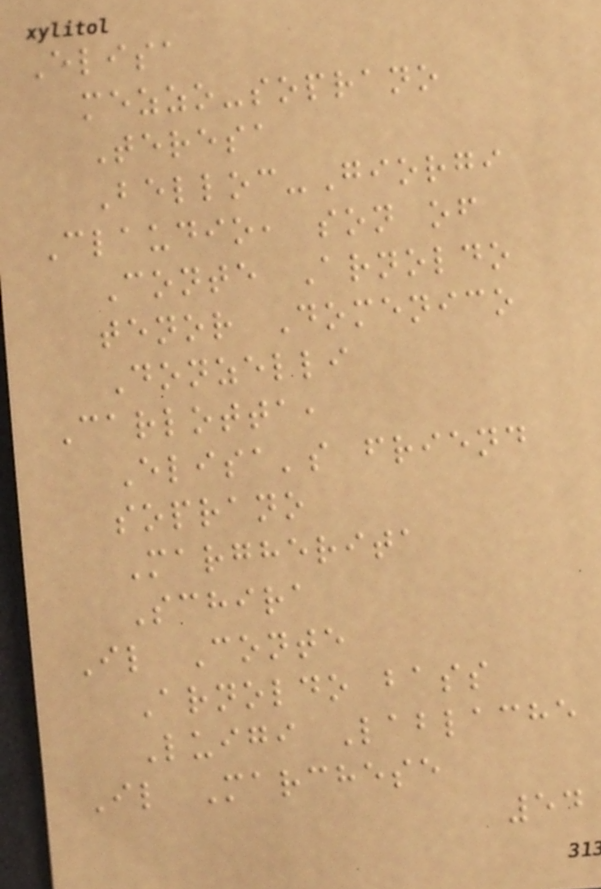Elisa
mezzo-soprano
Teresa
Belloc-Giorgi
Claudio, son of
Conte Arnoldo
tenor Domenico
Donzelli
Carlotta,
Elisa's friend
soprano
Margherita
Schira
Il Conte
Arnoldo bass
Luigi Lablache
Il Marchese
54
